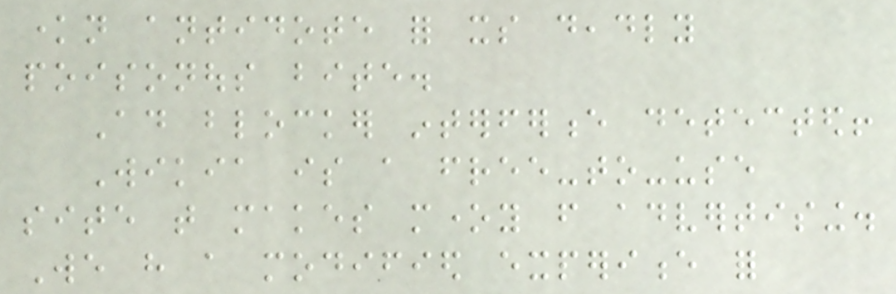known antidote for its deadly
poisonous bite.
Ad blocker interference detected!
Wikia is a free-to-use
site that makes money from advertising.
We have a modified experience for
